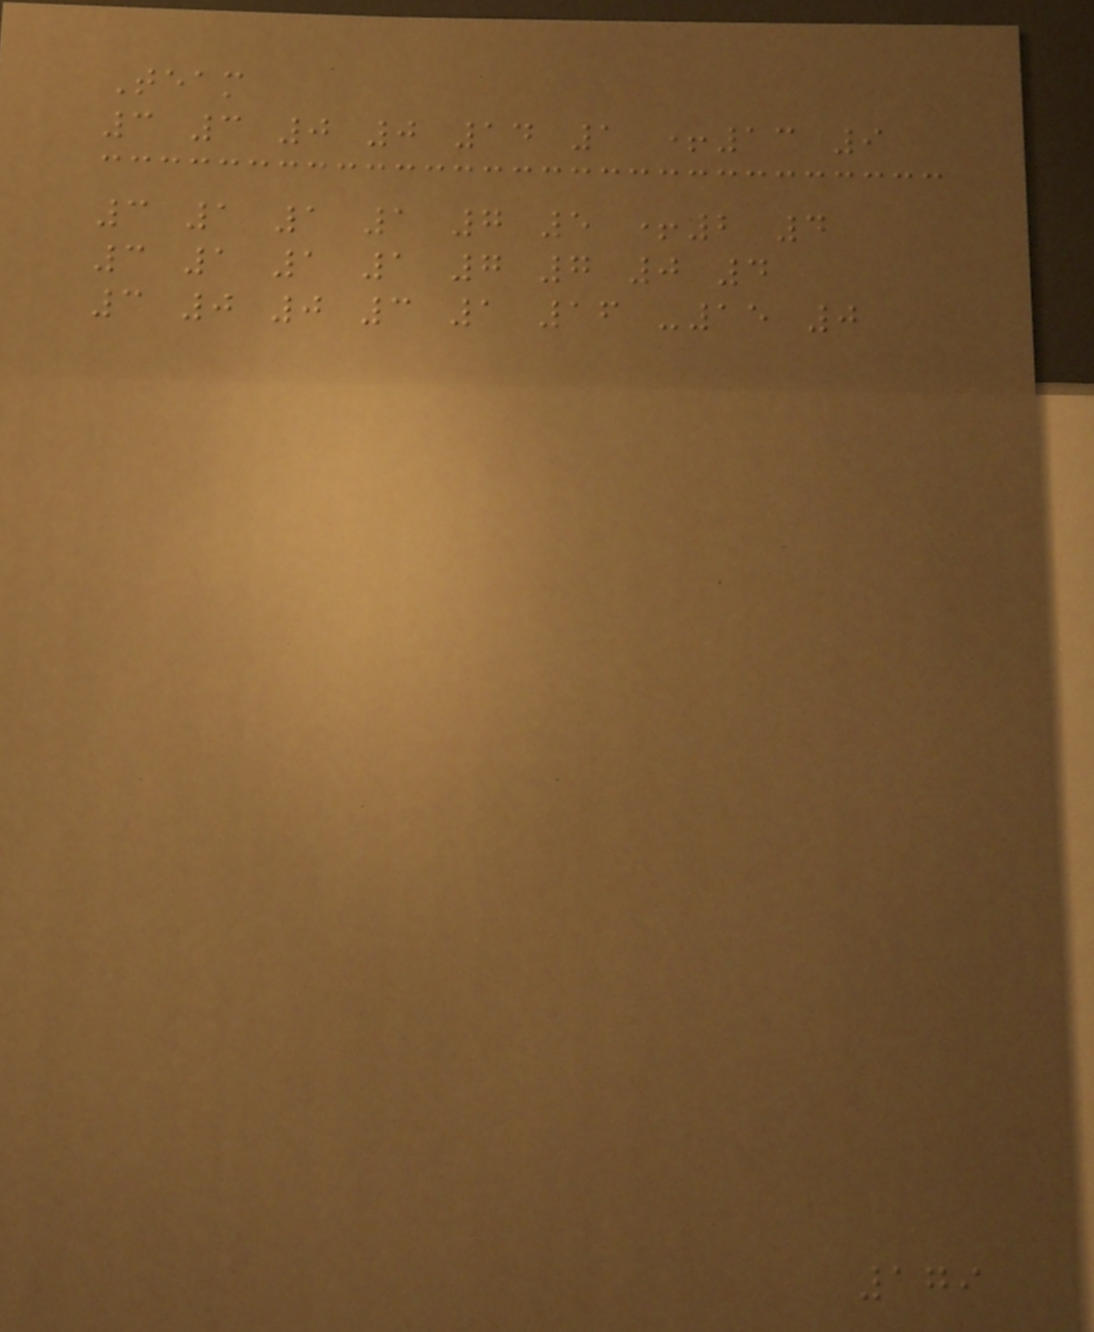Team
3 3 0 0 14 1 +13 9
3 1 1 1 7 5 +2 4
3 1 1 1 7 7 0 4
3 0 0 3 1 16 -15 0
179
